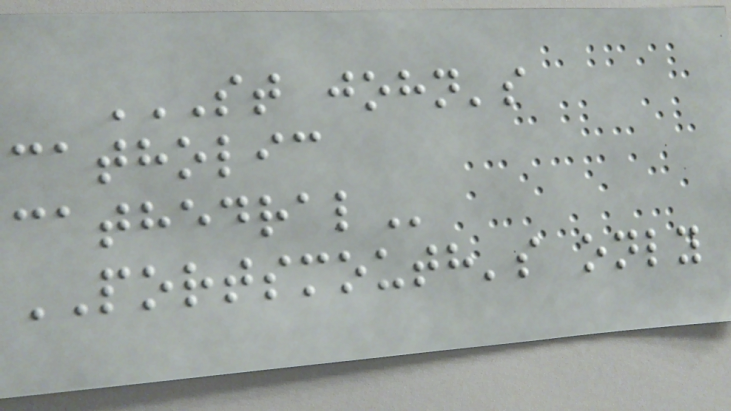ST JOHN'S
CATHOLIC
CATHEDRAL
PORTSMOUTH's only
